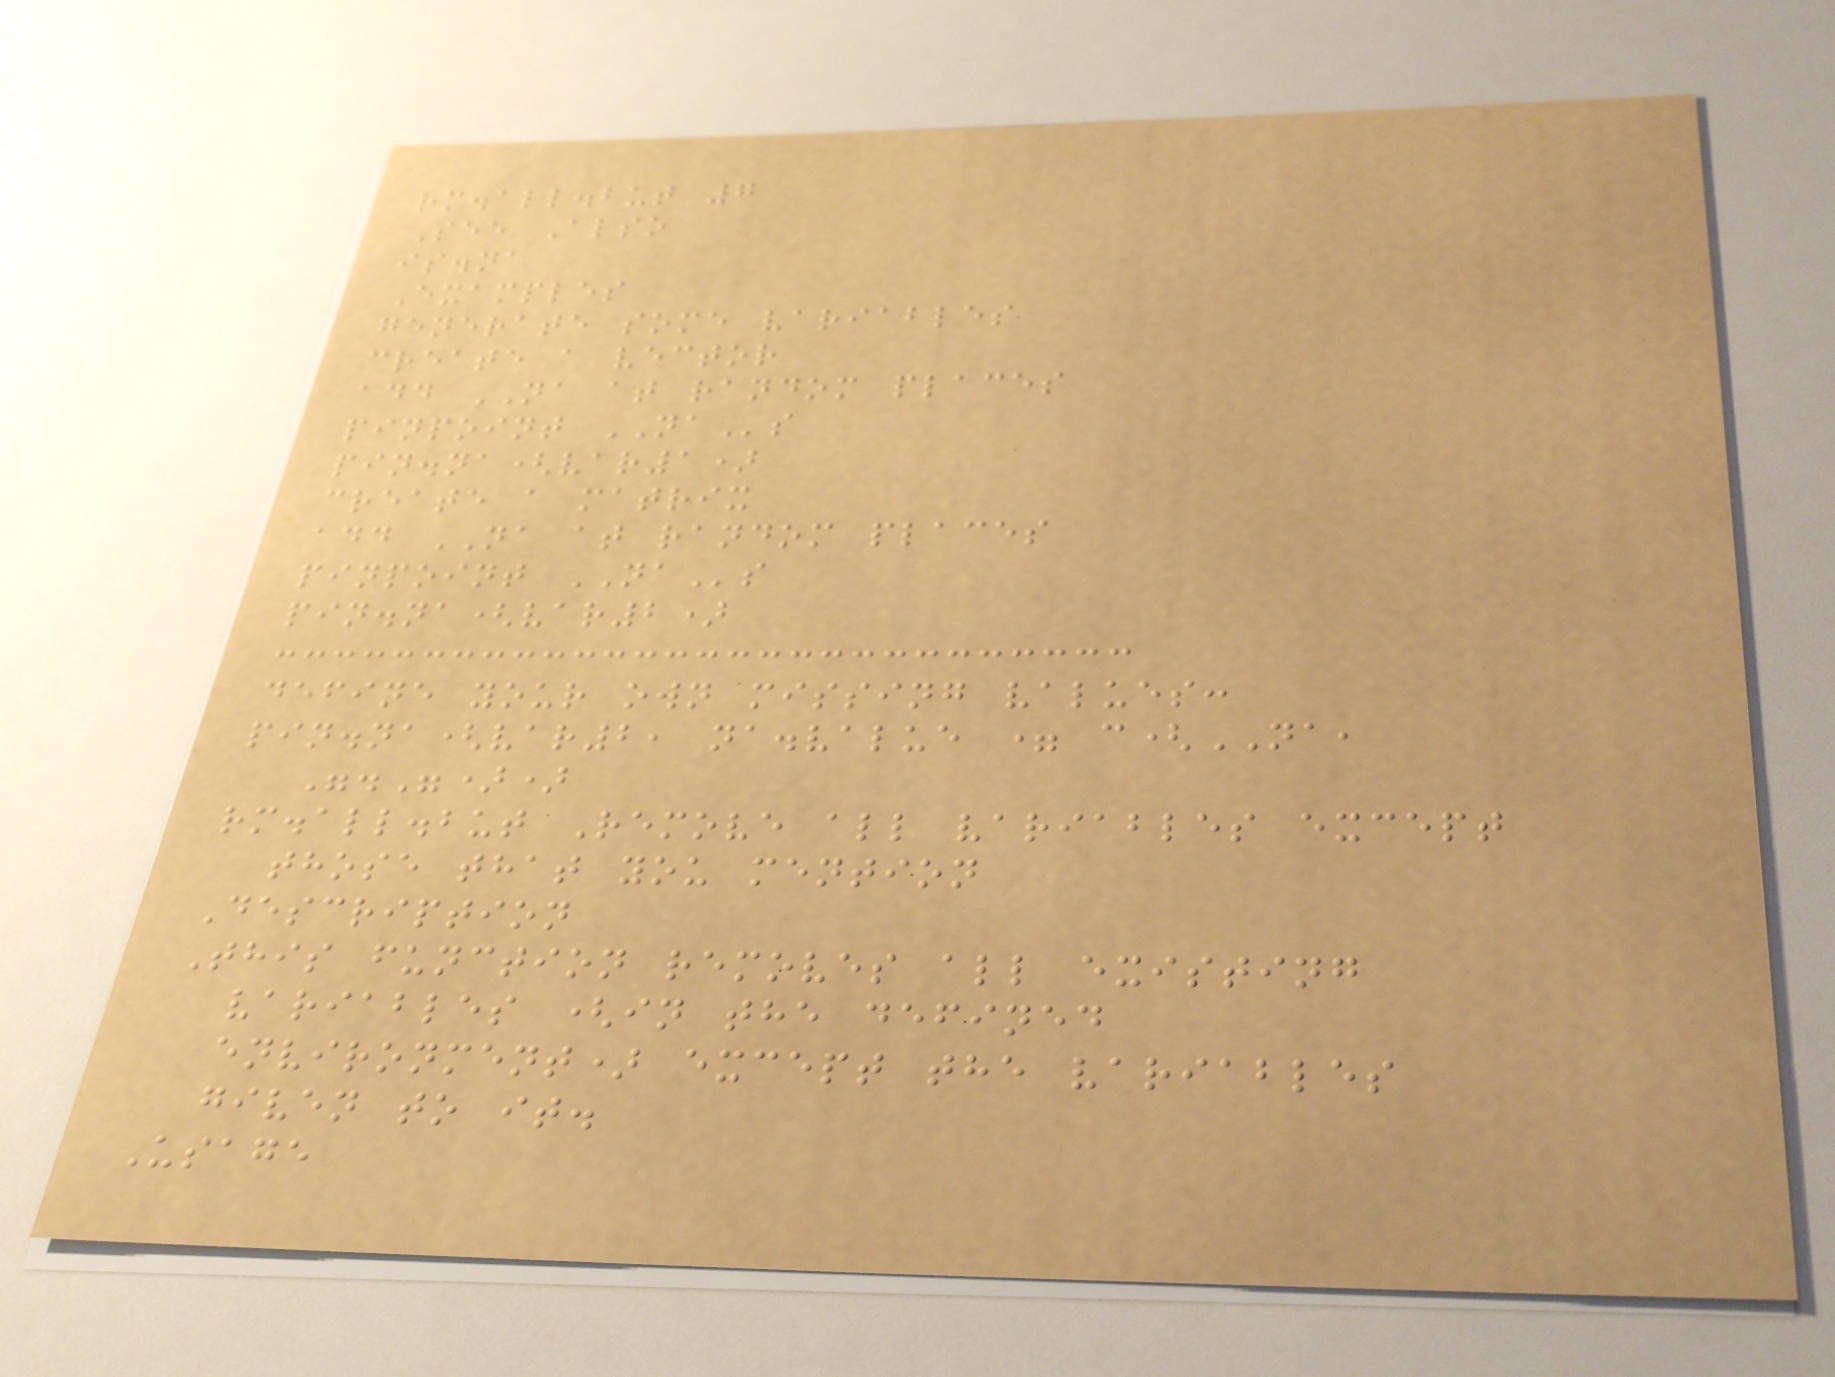rm.all.but 7
See Also
is.na
Examples
generate some variables
create a vector
add NA at random places
pinpoint NAs
pin.na(var1)
create a matrix
add NA at random places
pinpoint NAs
pin.na(var2)
define your own missing values:
pin.na(var2, na.value = c(NA,
"."))
rm.all.but Remove all variables except
those that you mention
Description
This function removes all existing
variables (in the defined
environment) except the variables
given to it.
Usage
